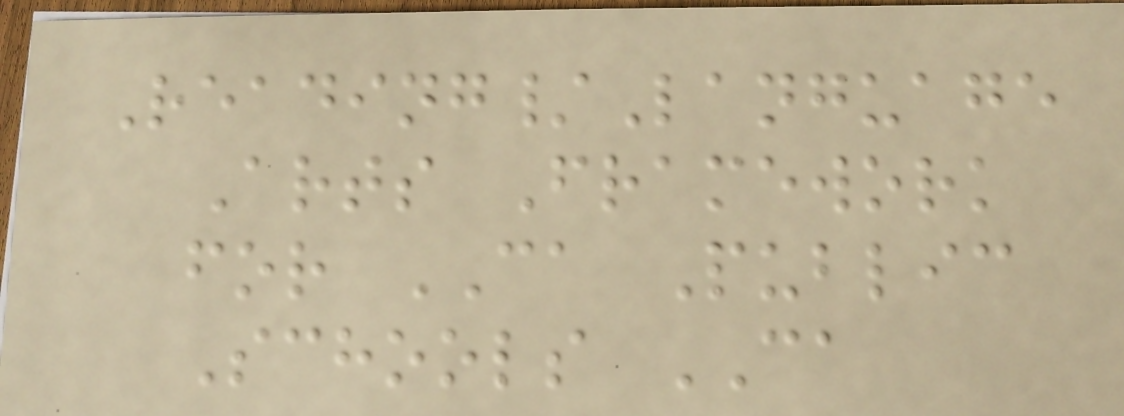Reading/Language
Arts Framework
for CA Public
Schools CA
